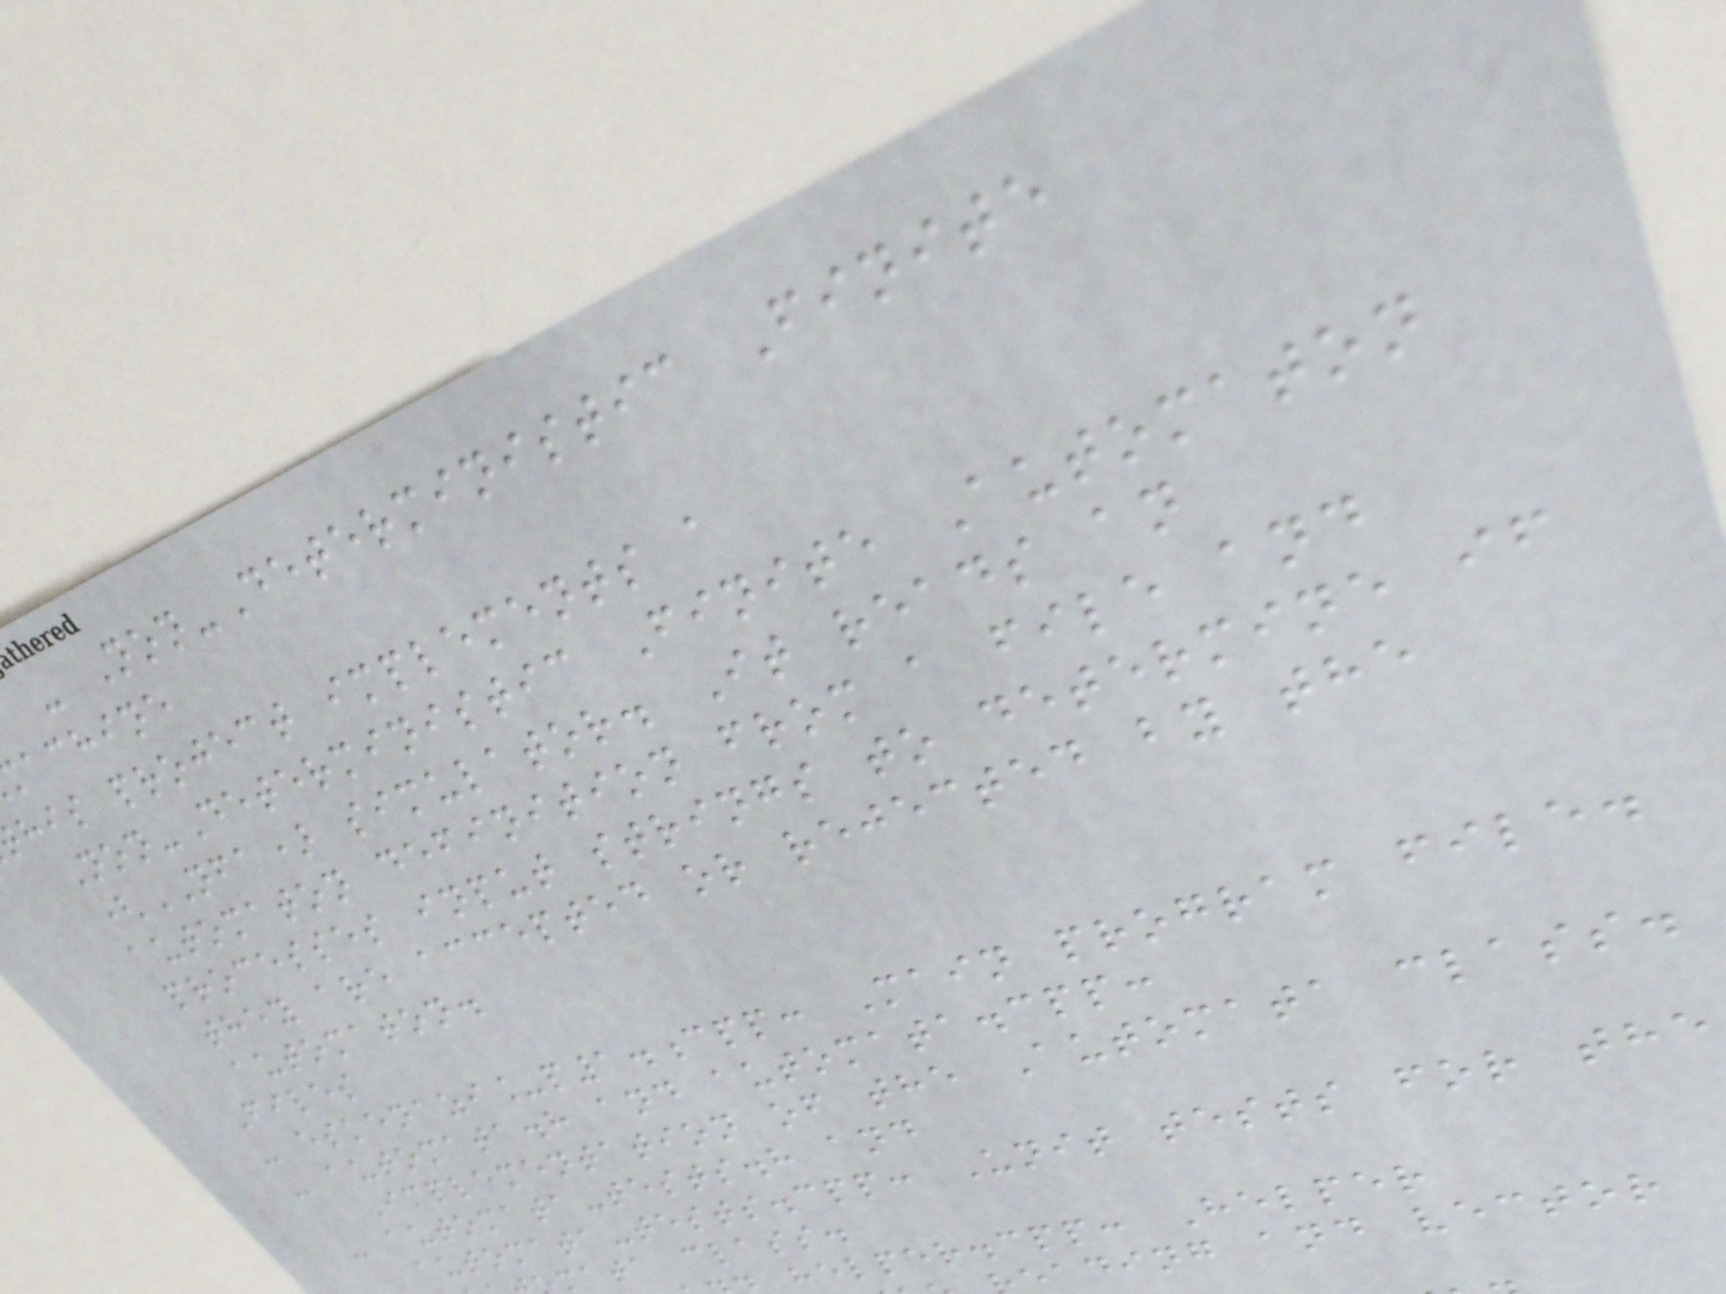- Non-Deterministic Finite
achine
his project implements a
Non-Deterministic Finite Automaton
(NFA) simulator. It reads an
automaton definition from a file and
processes input strings to determine if
they are accepted or rejected by the
automaton.
Files
- eskenazi_p1.cpp: Main program file.
- automata.h and automata.cpp:
Implementation of the Automata class.
- automata-tests.h and
automata-tests.cpp: Unit tests for the
mata class.
helper.cpp: Helper
eading and vector
